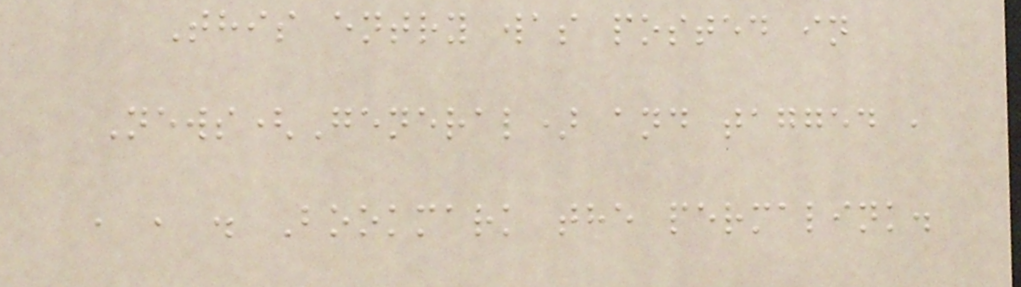This entry was posted in
News(General) and tagged ,
, , . Bookmark the permalink.
